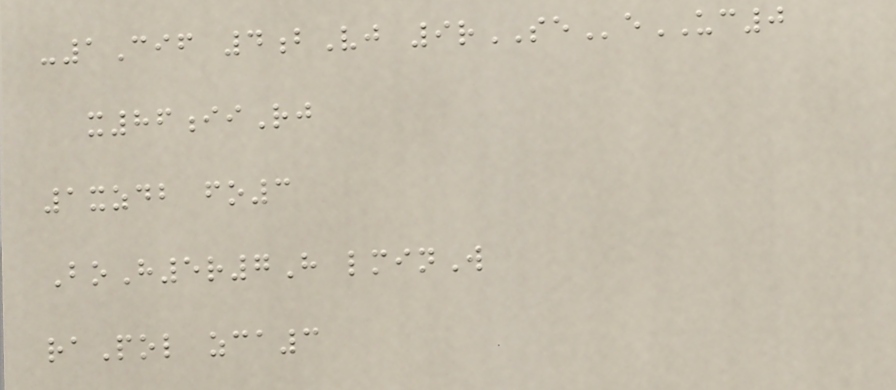-1Cif 4bVj 9rSEeUC0
x86iiRj
1xzdb fo3
BoH5r7H lminW
raPol zca3
